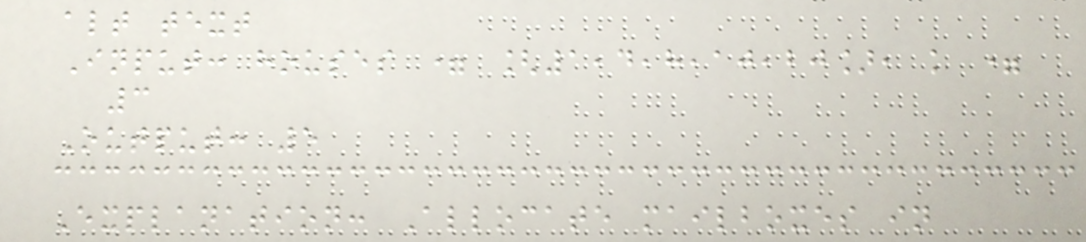alt text
Input: houses = [1,4,8,10,20], k =
3
Output: 5
Explanation: Allocate mailboxes in
